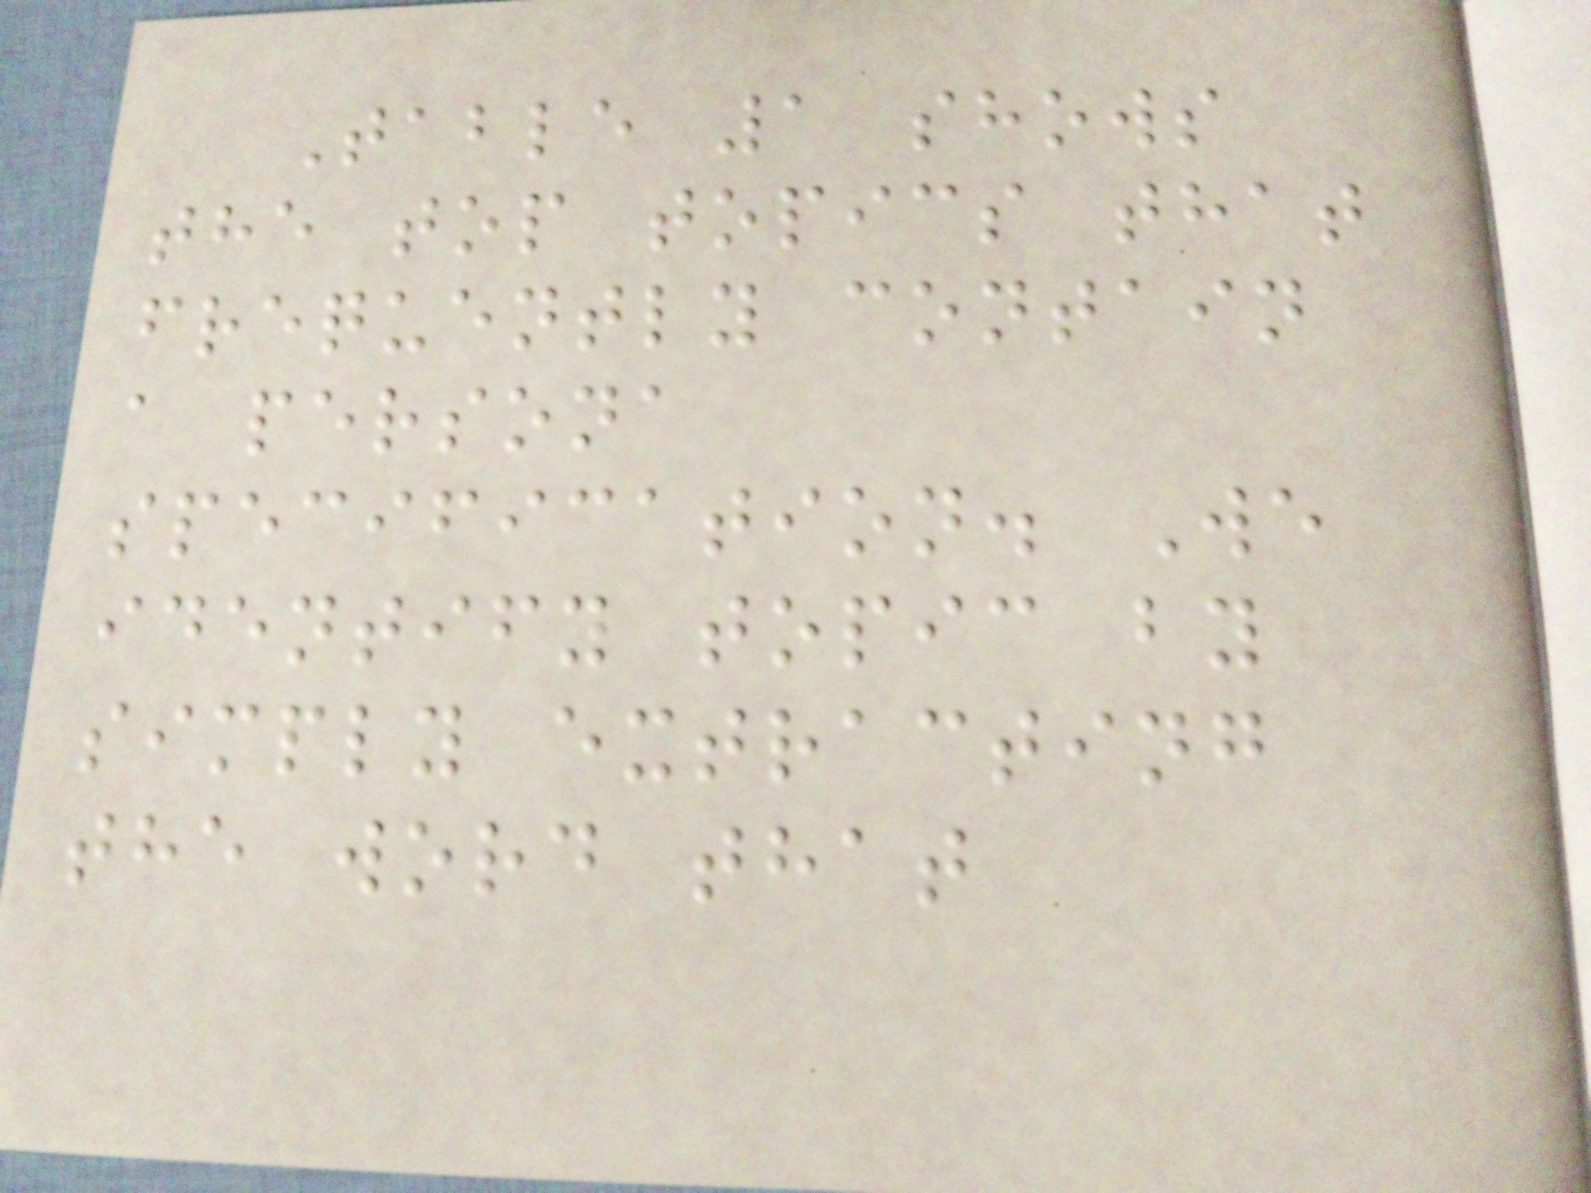Table 1 shows
the top topics that
frequently contain
a persona
specification. We
identify topic by
simply extracting
the word that
